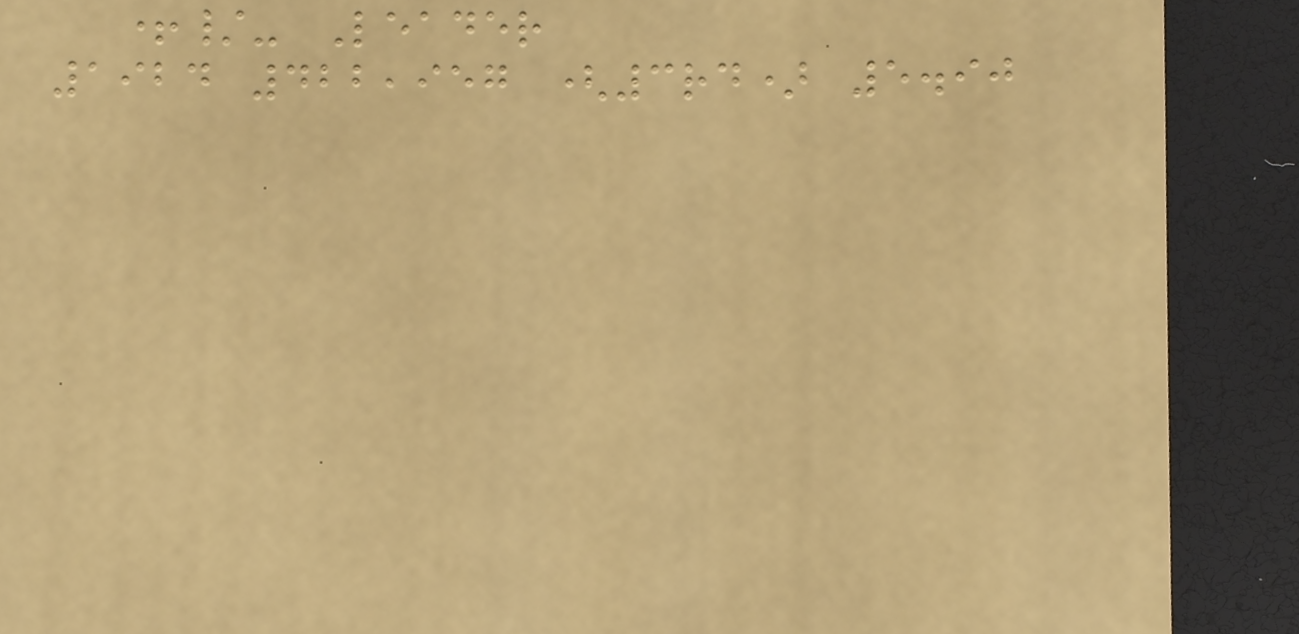+/- Leader
1924 422,957 (3rd) 5.90
